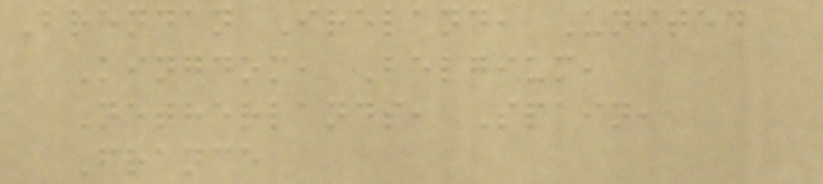Brendan Ireland, United
Kingdom, Belgium,
Netherlands, Spain,
France
